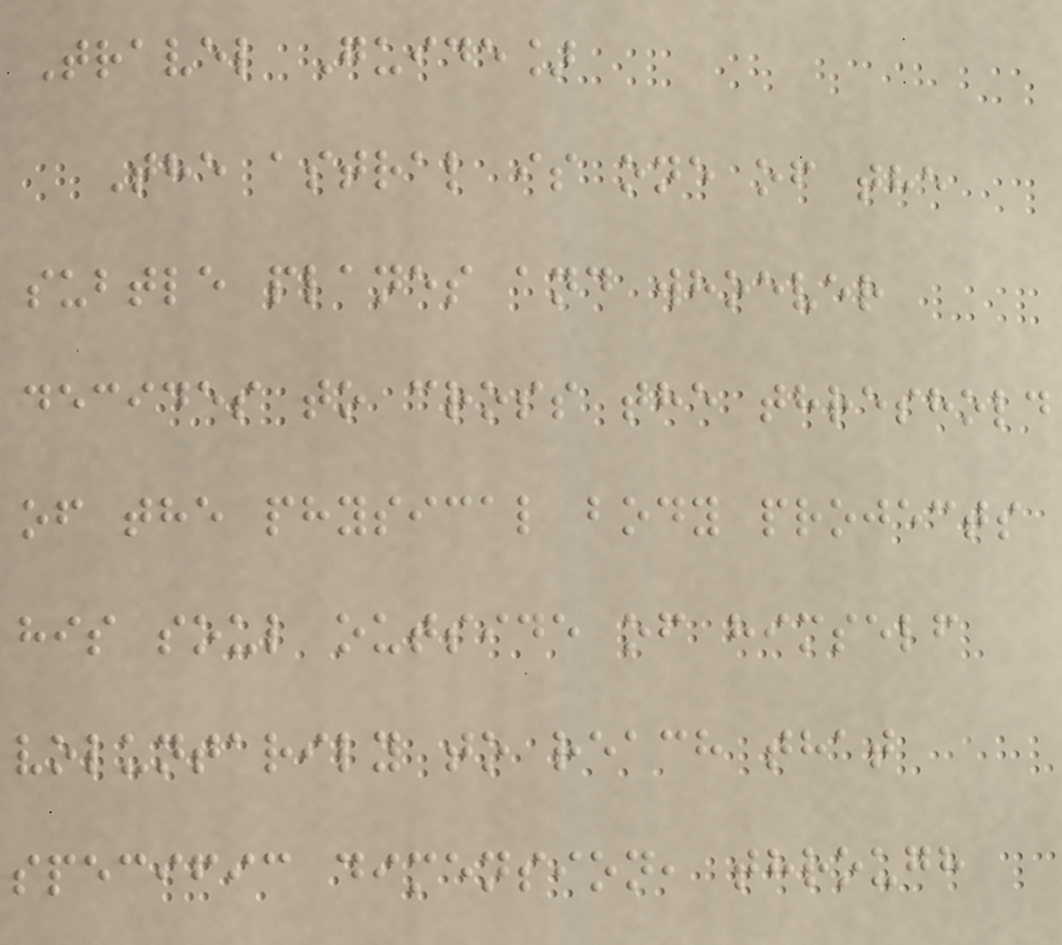Travel Guide]
The astral is one of the
subtle planes and whoever
decides to cross the threshold
of the physical body projects
his soul outside of himself
voluntarily to reach that
specific dimension, through
